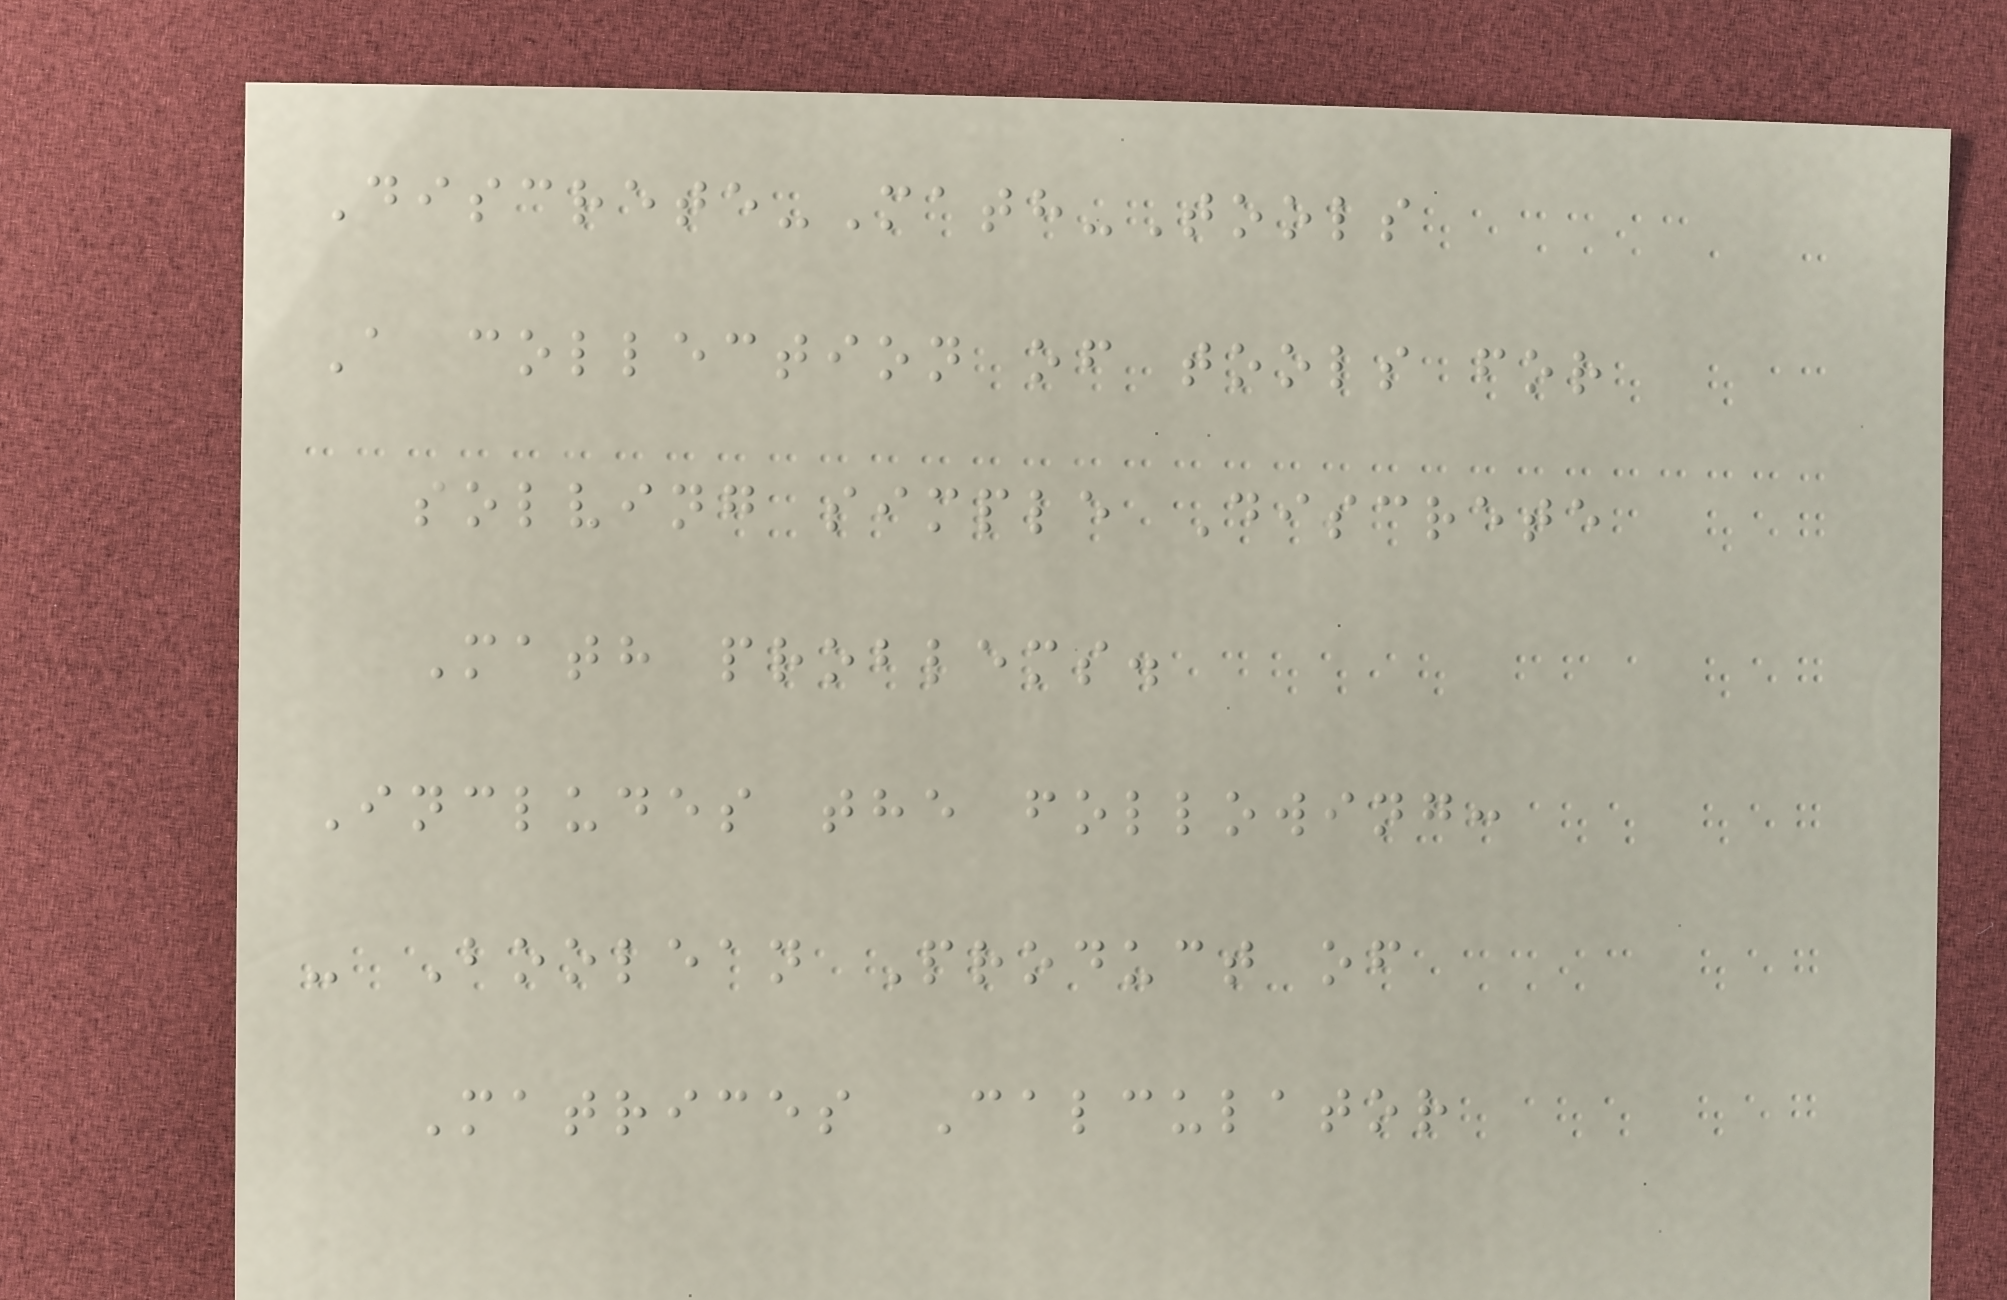Discrete-Math-Tools
A collection of tools for
solving simple Discrete
Math problems.
Includes the following:
- Boolean Product of
Matrices Calculator
